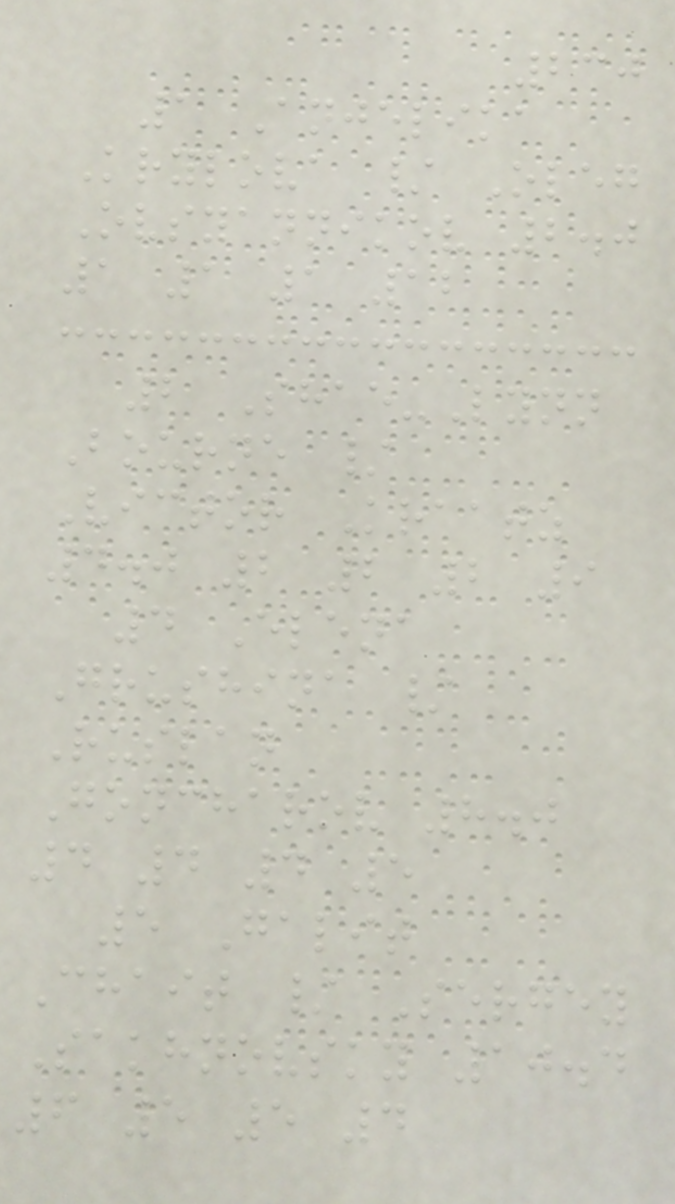230
1 Anjelika
Krylova / Oleg
Ovsyannikov 2.0
1 1 1 12
2 Shae-Lynn
Bourne /
Victor Kraatz
4.0 2 2 2 9
4 Elena
Grushina /
Ruslan
Goncharov 8.0
4 4 4 5
5 Galit
Chait / Sergey
Sakhnovsky 10.4
6 5 5 4
